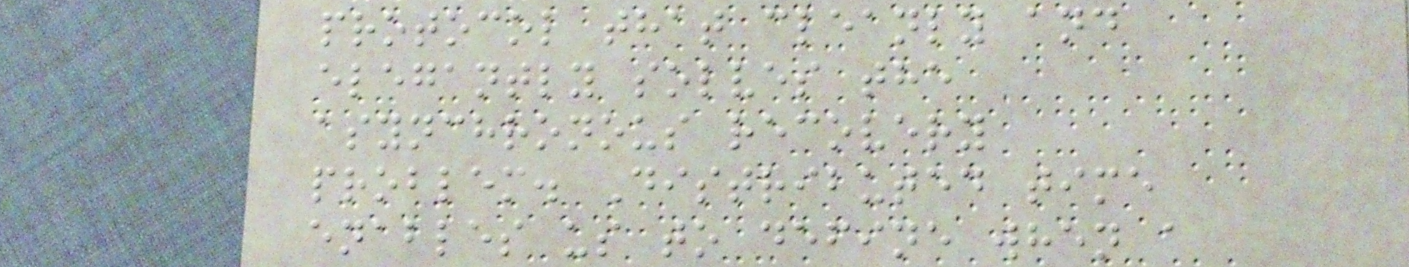protocol that cleanly and
elegantly solves the
asynchronous recovery
problem. Distributed time
enables us to define when a
